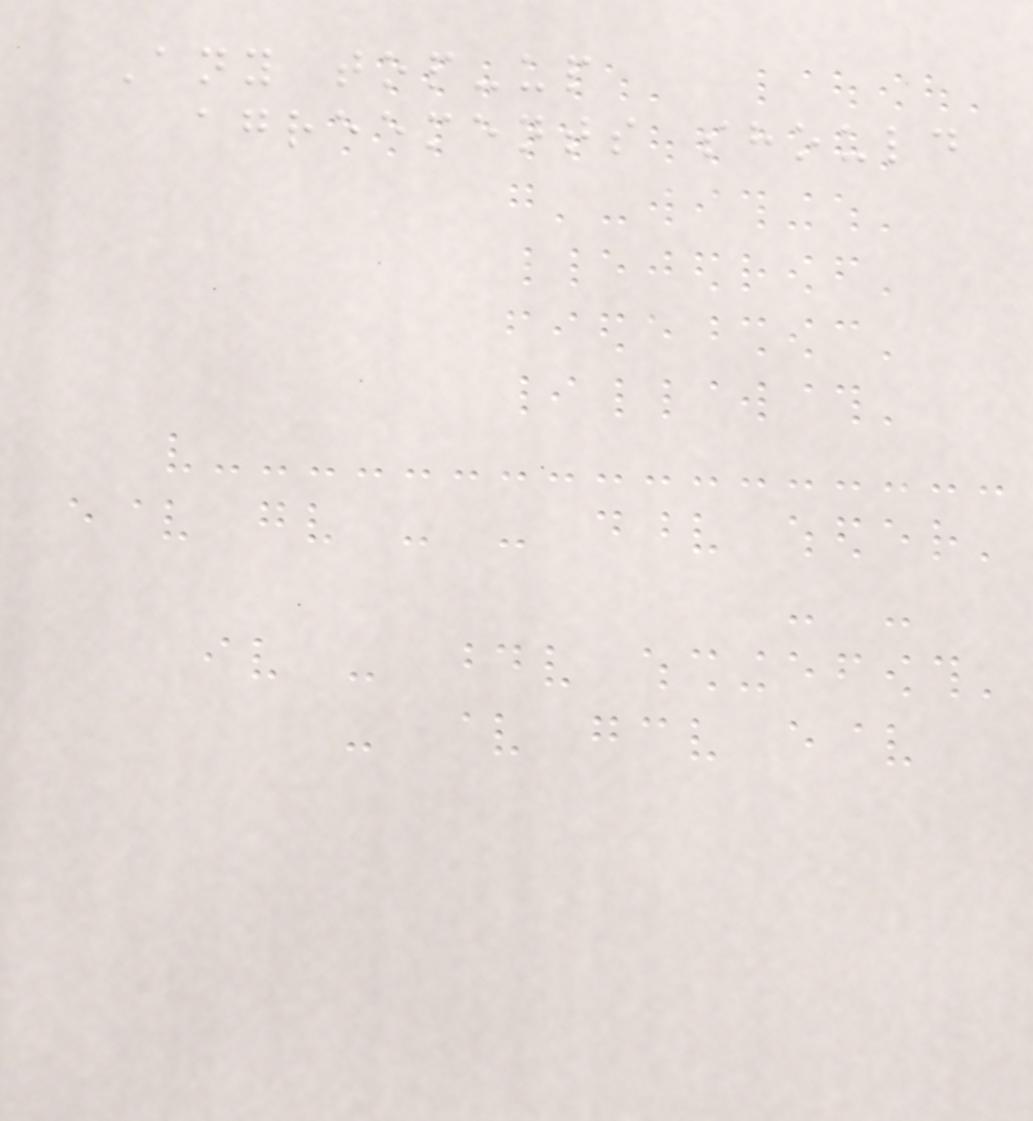Any top-up
agreements should
